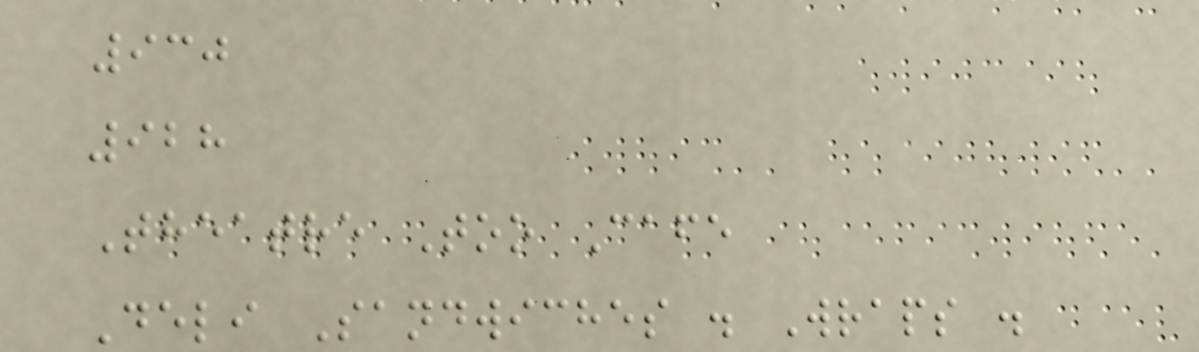930
928
Theatre Too Cafe
Deli Sandwiches . Wraps .
